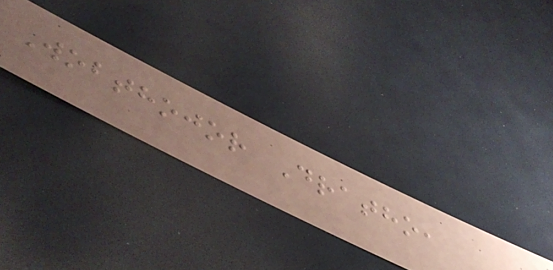Wobthojor Dratho,
